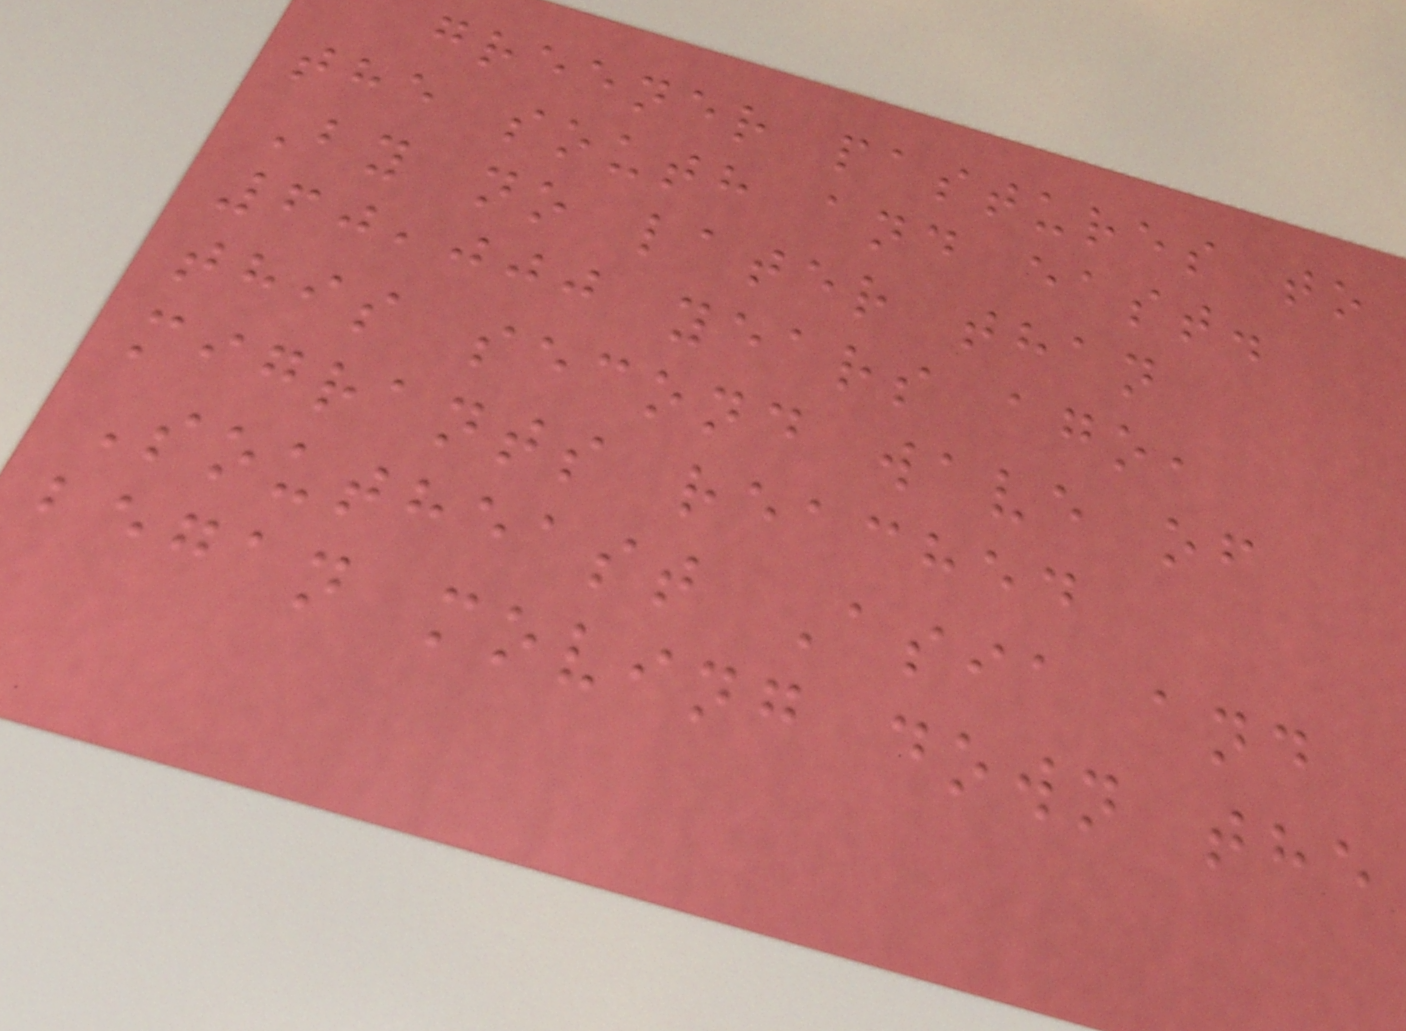greener pastures to
the south and east.
By no later than
60,000 years ago,
this second wave of
migrants reached
Southeast Asia and
began moving down the
